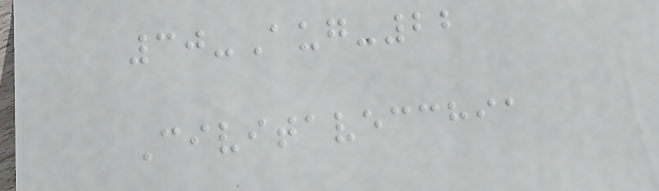30-Aug-22
Civitavecchia
